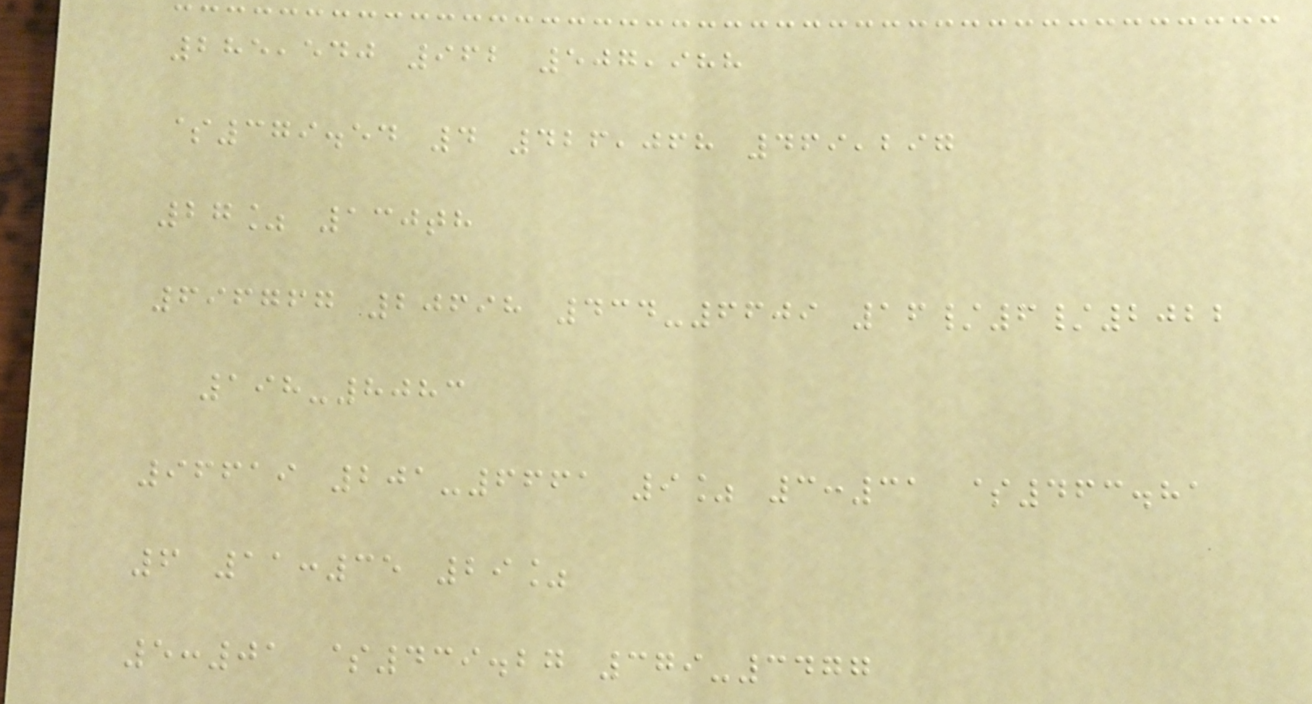285,540 962 507,988
$379.54 4 426,068 469,297
27% 130th
696767 20698 434-6609 16/6/2022
198-8083
96619 201-6661 9% 3:31 $463.81
6 11:35 29%
5:01 $439.27 379-3477
